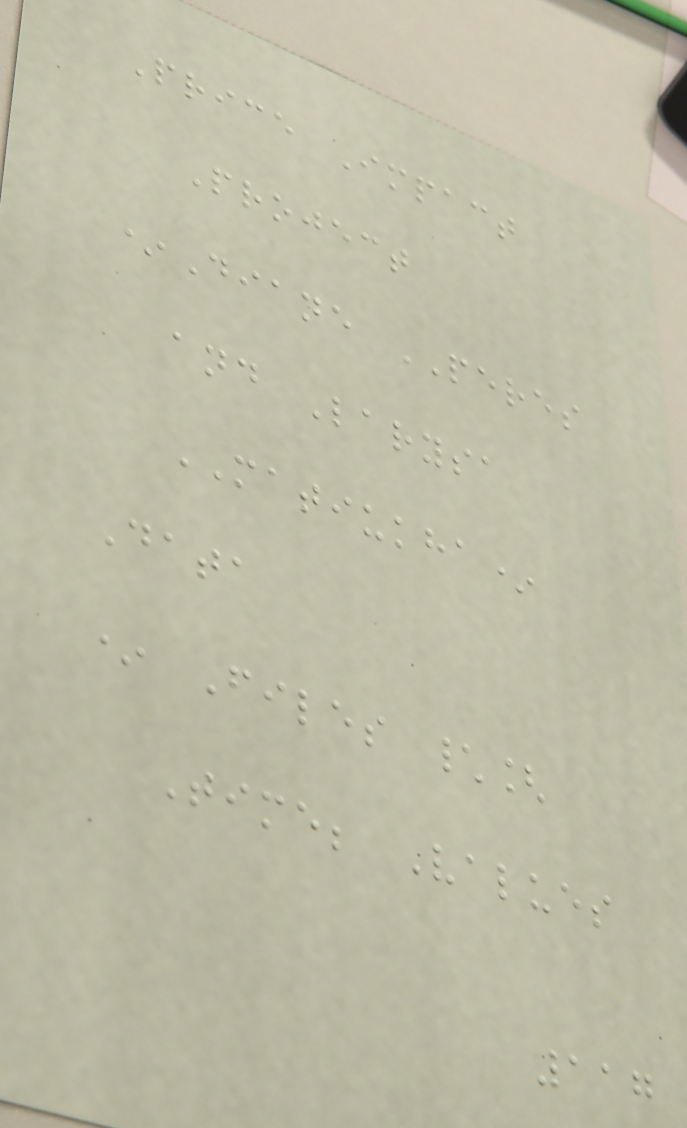Price Impact
Project
*Diane PERES
and Larysa
MATIUKHA*
Data
* Files \[
Time; Values
117
